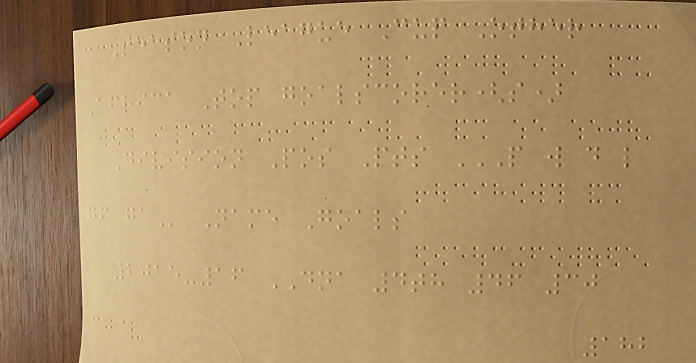Season League Cup Other
Africa Top goalscorer(s)
Division Pos Pts P W D L
GF GA Name Goals
2015-16 DNA 4th 46 30
182
